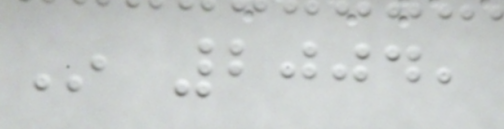In 2004,
